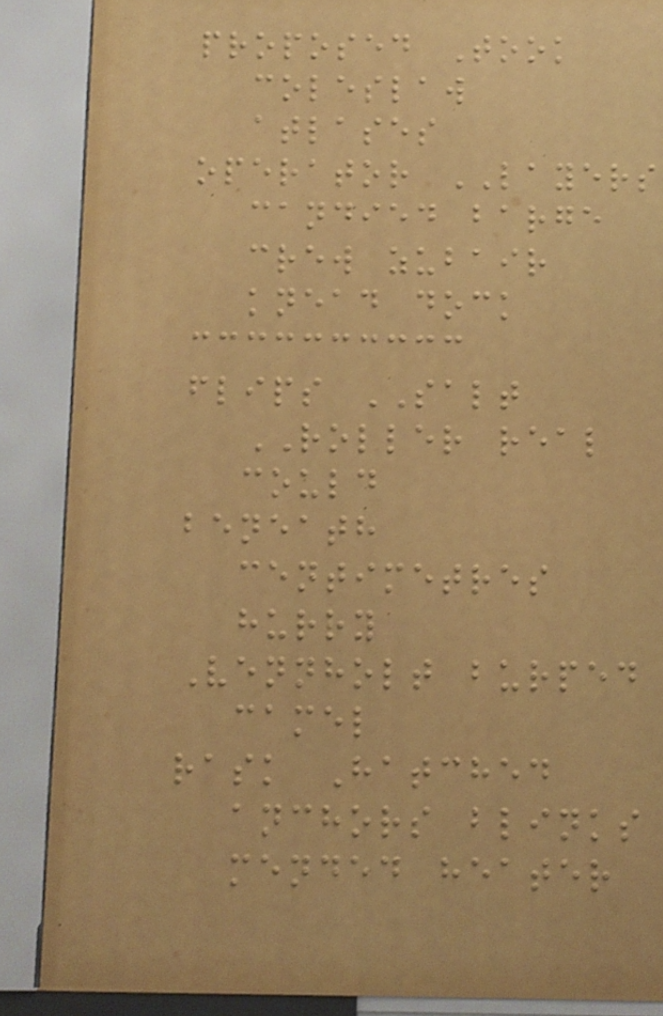proposed Took
coleslaw
atlases
operator LAYERS
candied barge
crew zubair
knead dock
flips SALT
ROLLER real
could
beneath
centimetres
hurry
Vennholt burped
camel
rask Hatched
anchors blinks
mended heater
